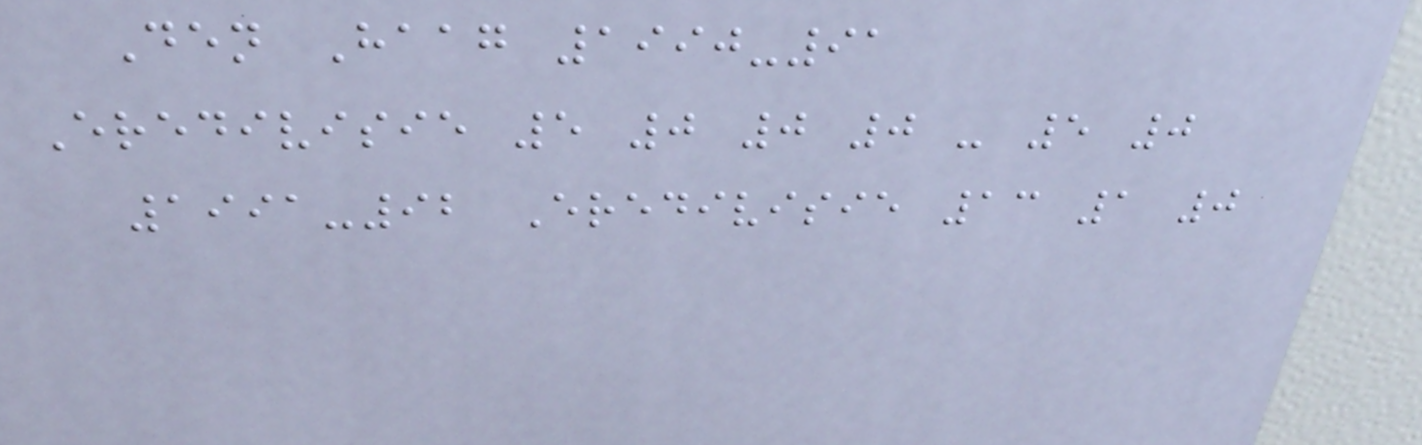Den Haag 1990-91
Eredivisie 5 0 0 0 - 5 0
1991-92 Eredivisie 13 1 0
